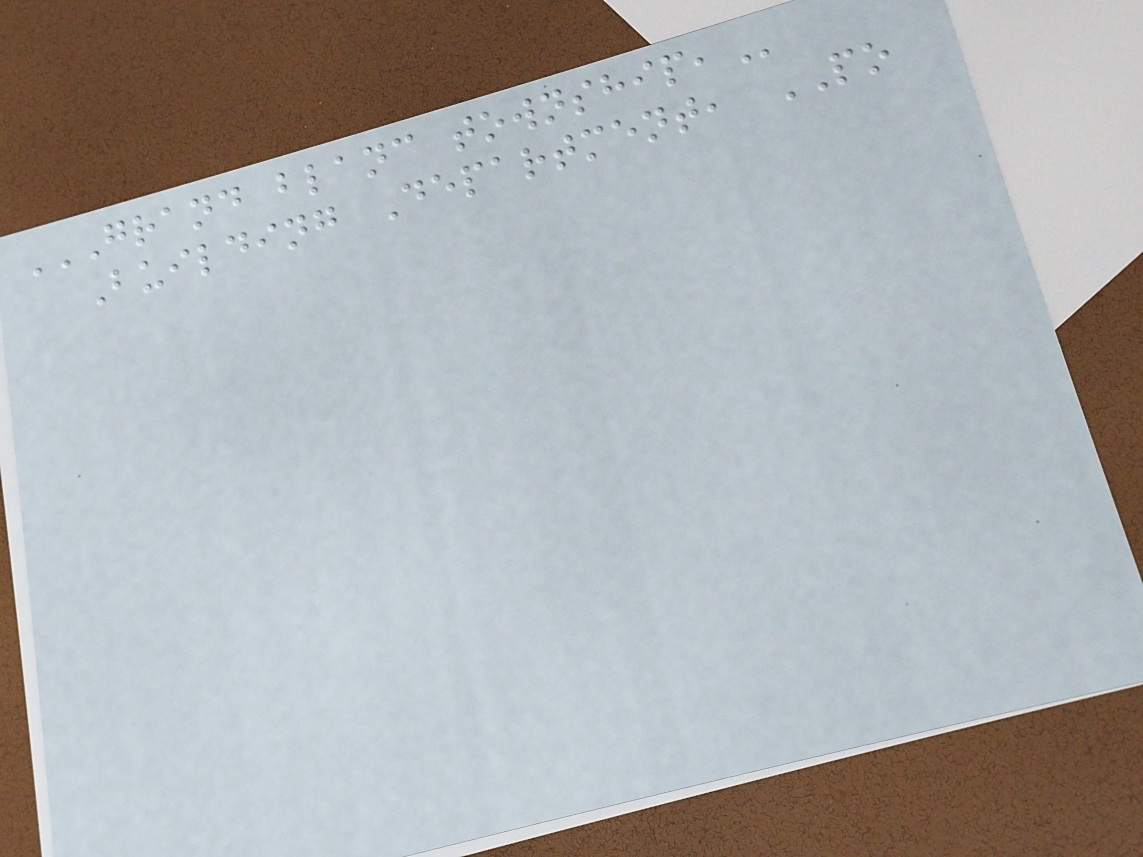GRAND BLANC TOWNSHIP,
Building Department, PO
